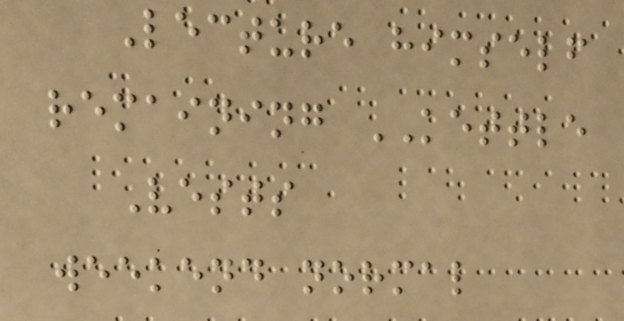Lecture himself
remaining KETTLE
Vests
weekend normal
